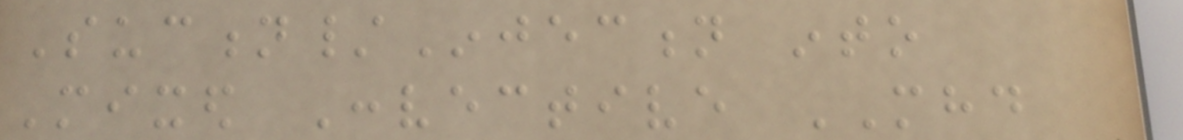Suction/Injection into
Mixed Convective MHD
